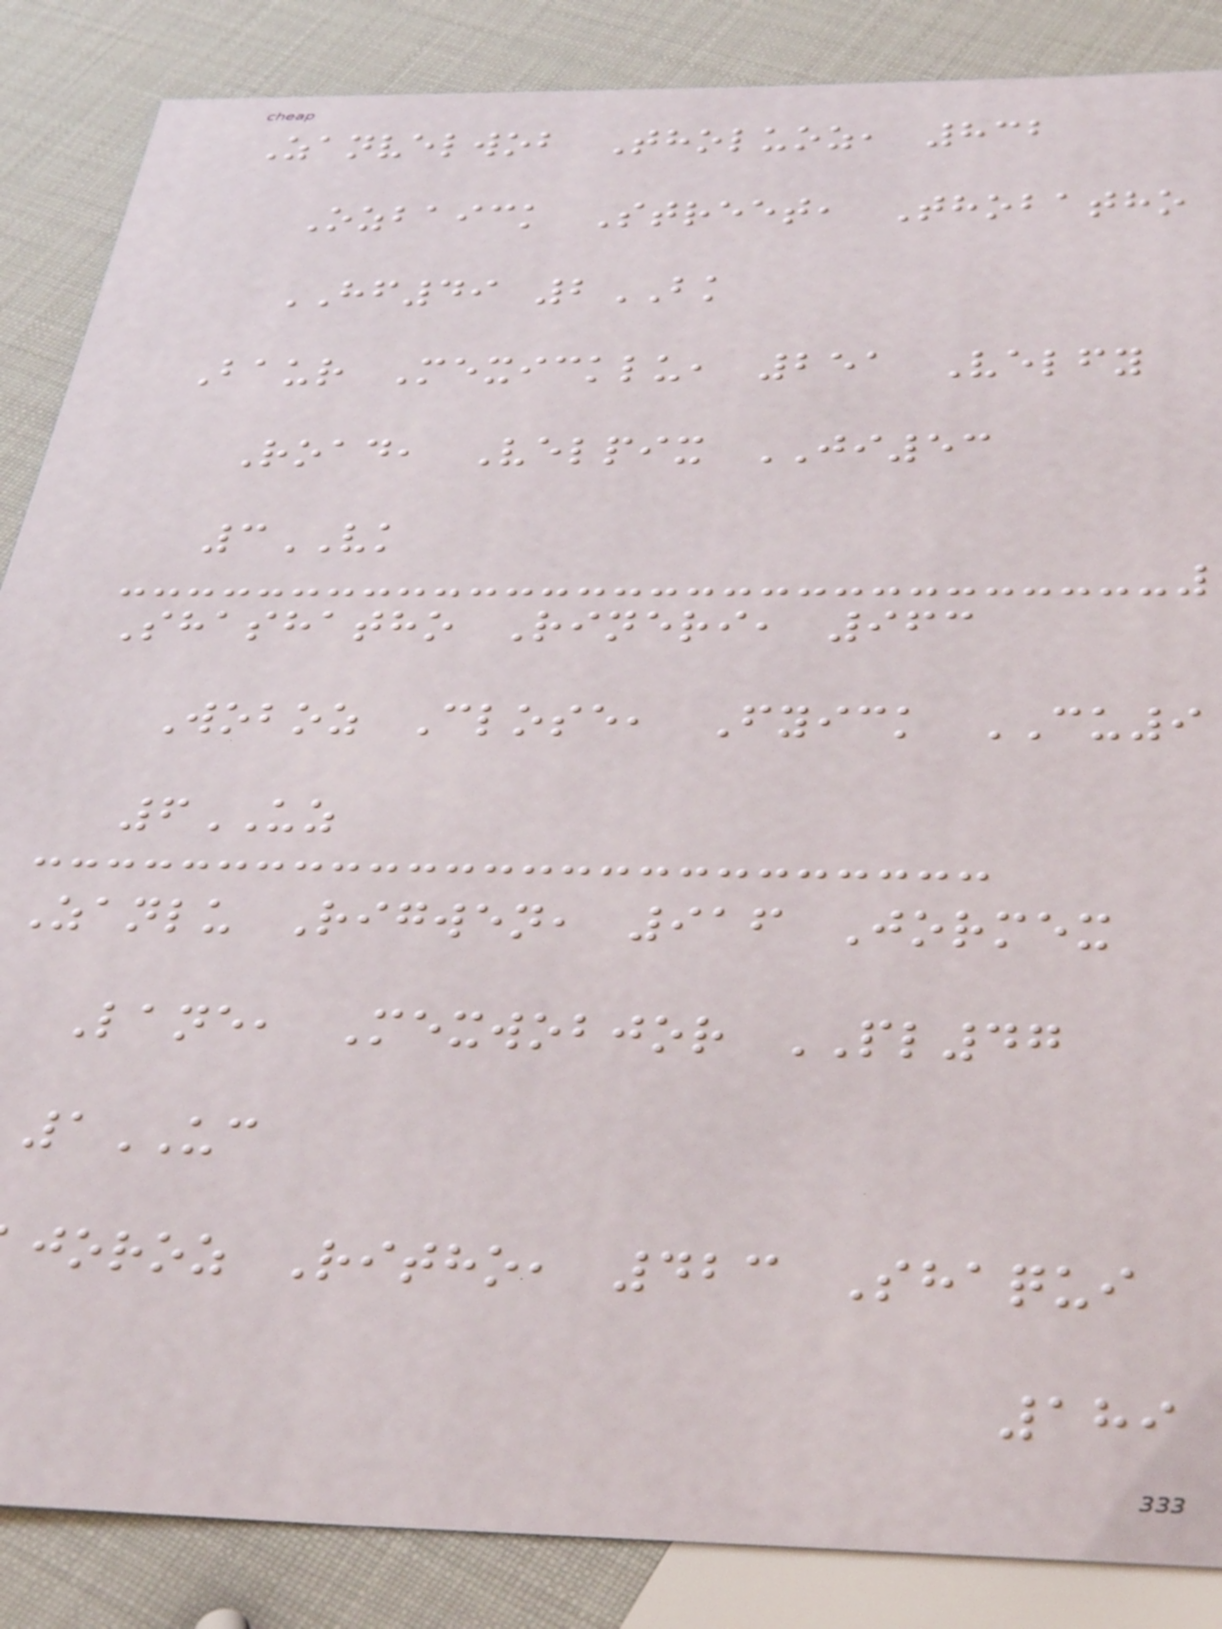Zanvelwob Tholuoz, 832
Ozbaick Street, Thobatho
HF49 2BK
Baur Mexicklu, 251 Velfy
Road, Velpix JI53
3VK
Shashatho Rineri, 963
Woboz Close, Fyick CU9
6UZ
Zanlu Rigwen, 916 Jormex
Lane, Mexwobjor PL47
1UC
joroz Ritho, 423 Shaqui
189
